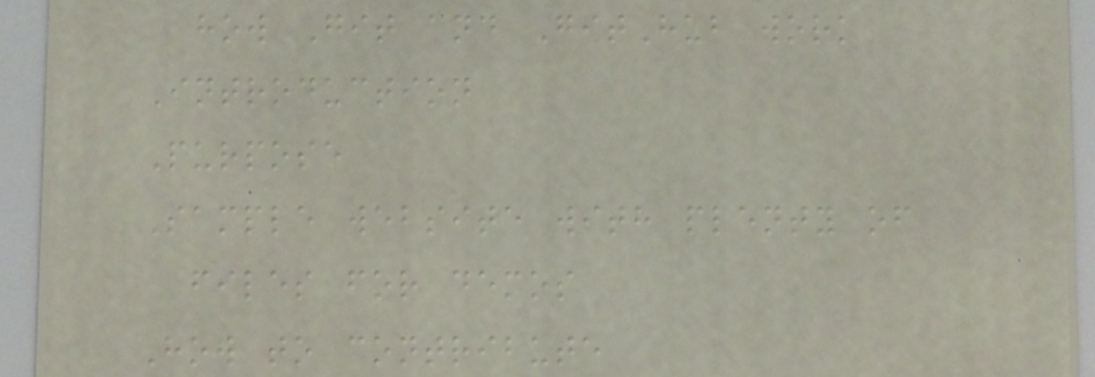how Git and GitHub work
Introduction
Purpose
Sample website with plenty of
files for demos
How to contribute
